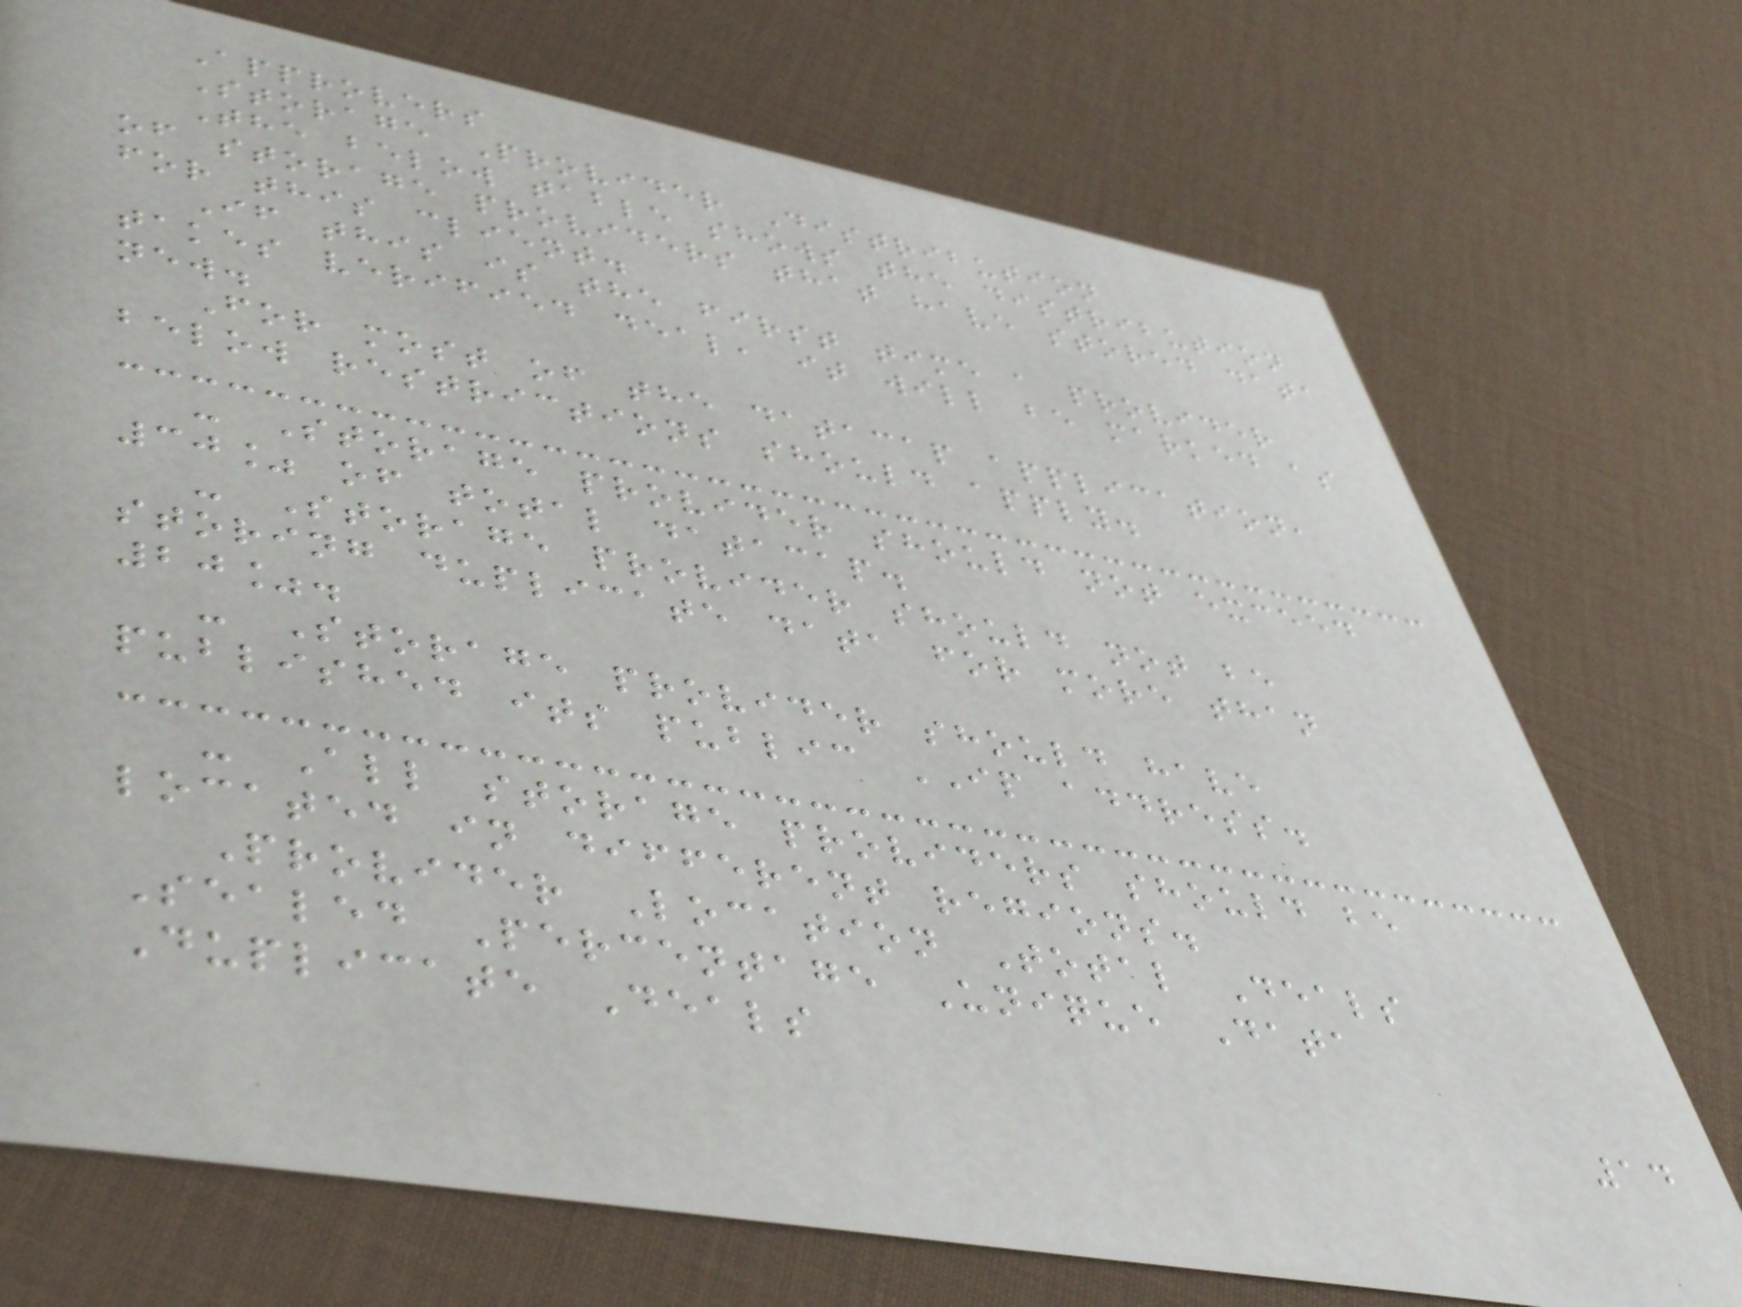Approvers
Storage Provider Distribution
The below table shows the distribution
of storage providers that have stored data
for this client.
If this is the first time a provider
takes verified deal, it will be marked as
new.
For most of the datacap application,
below restrictions should apply.
- Storage provider should not exceed
30% of total datacap.
- Storage provider should not be
storing duplicate data for more than
20%.
- Storage provider should have
published its public IP address.
- All storage providers should be
located in different regions.
Provider Location Total Deals
Sealed Percentage Unique Data
Duplicate Deals
14
